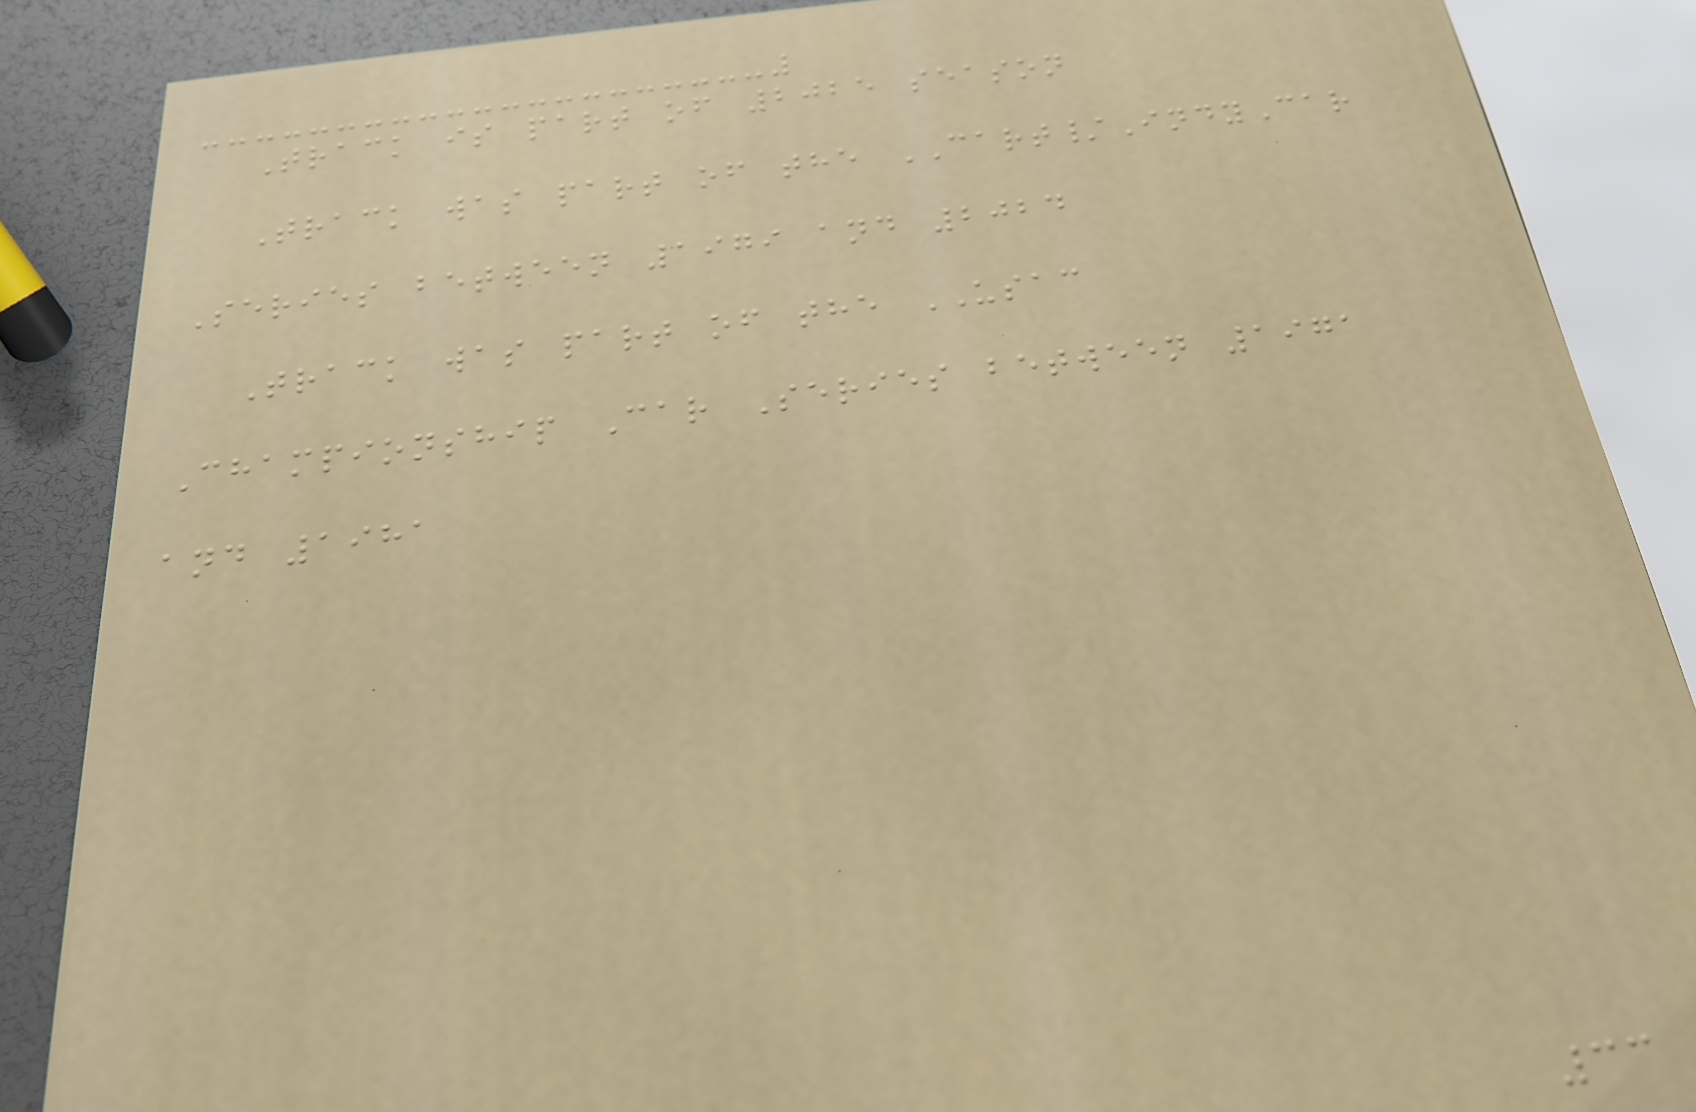Track is part of 2025 season
Track was part of the CART/IndyCar
Series between 1979 and 2024
Track was part of the USAC
Championship Car Series between 1971
and 1981
33
